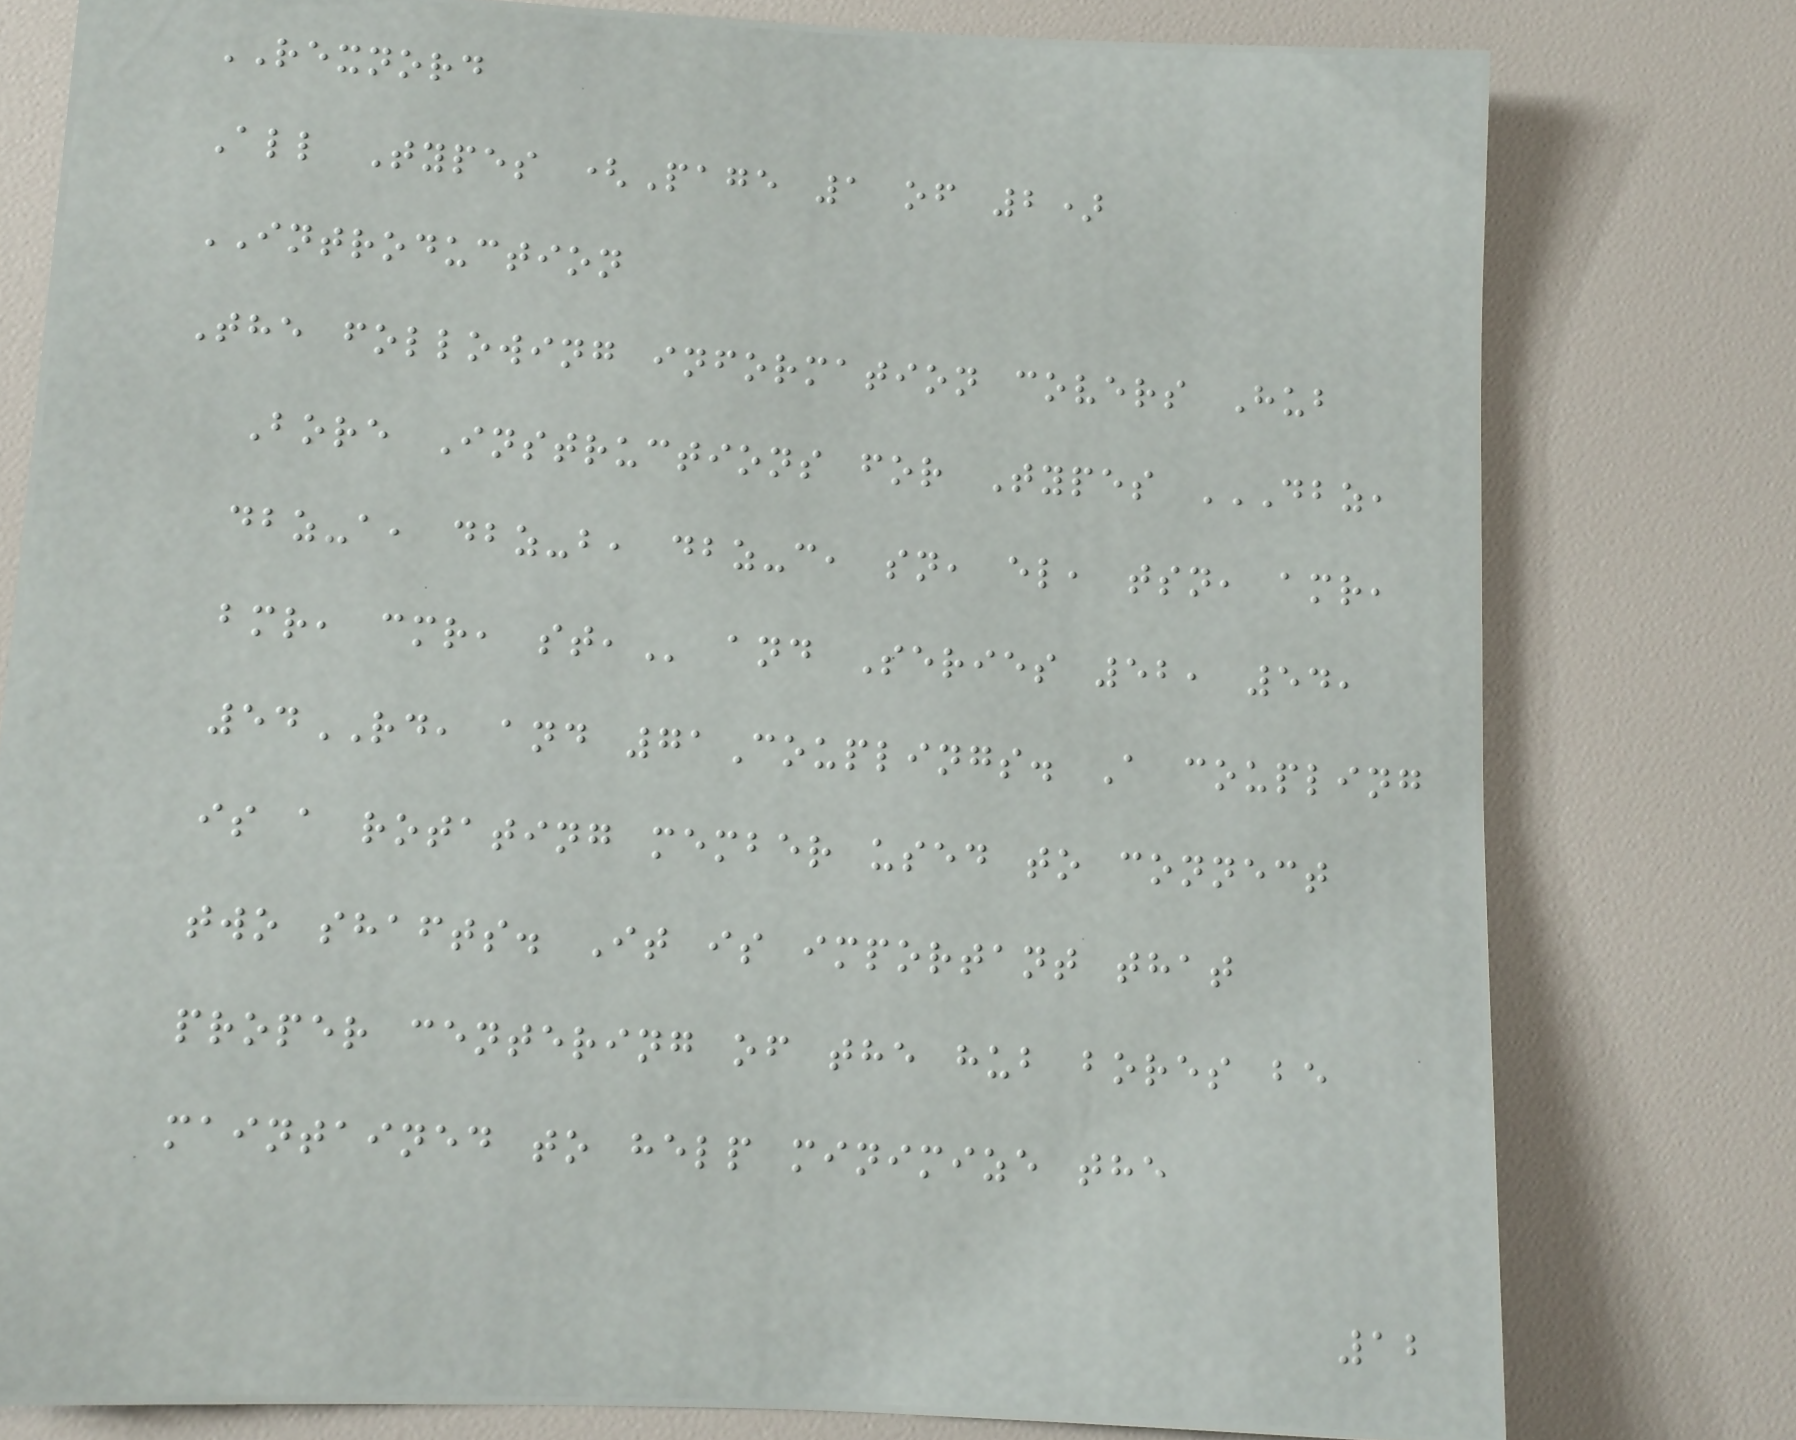REXNORD
All Types (Page 1 of 2)
INTRODUCTION
The following information covers Hub
Bore Instructions for Types DBZ,
DBZ-A, DBZ-B, DBZ-C, SN, EL, TSN, AMR,
BMR, CMR, ST, and Series 52, 54,
54RD, and 71Couplings. A coupling
is a rotating member used to connect
two shafts. It is important that
proper centering of the hub bores be
maintained to help minimize the
12
